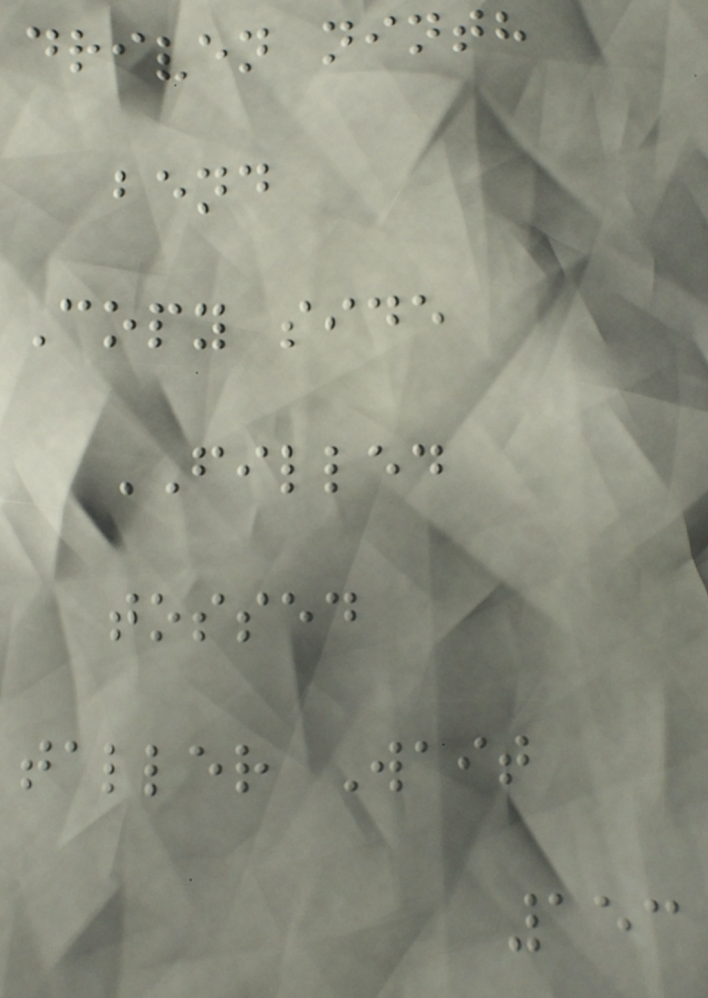driven ninth
bend
Copy side
FILLED
tossed
taller Wait
153
